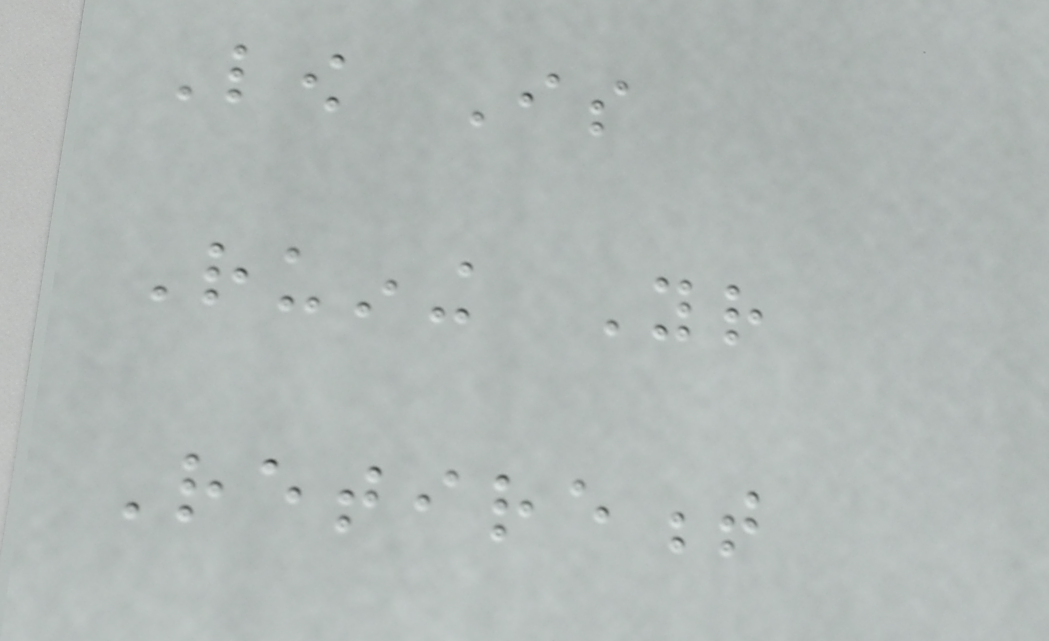Low Is
Ruining Your
Retirement
